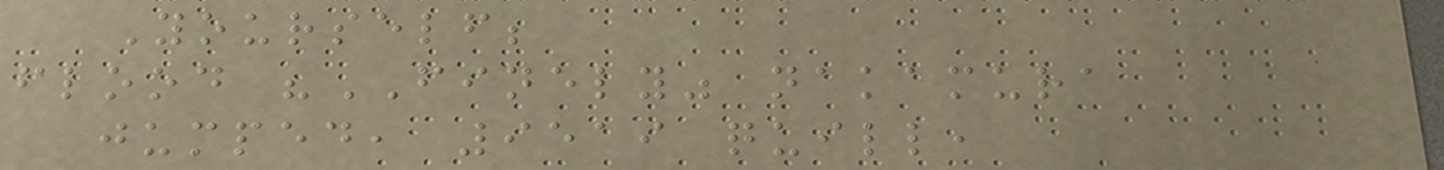Yourself;
flood "FINELY" nakamura
jumped, 9519 quill,
